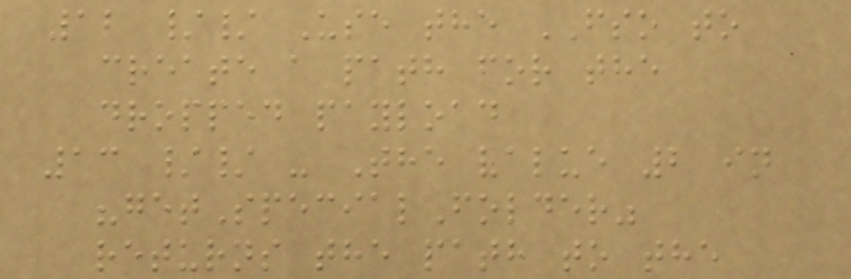12 // Use the FSO to
create a path for the
dropped payload
13 // - The value 2 in
"getSpecialFolder"
returns the path to the
